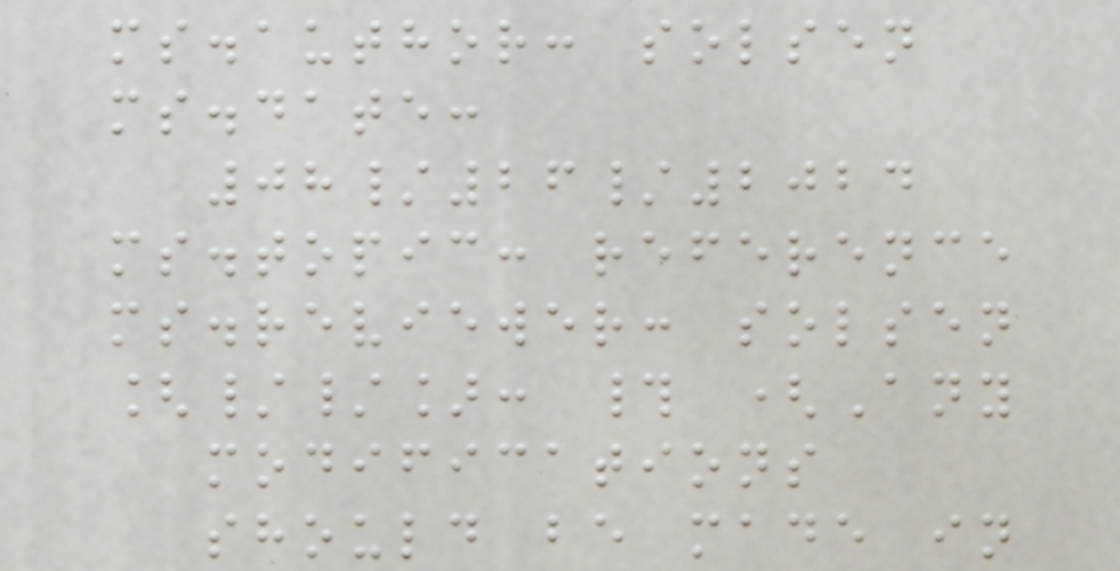ms.author: solsen
ms.date:
08/26/2024
ms.topic: reference
ms.reviewer: solsen
[//]: # (Any
modifications
should be made in
